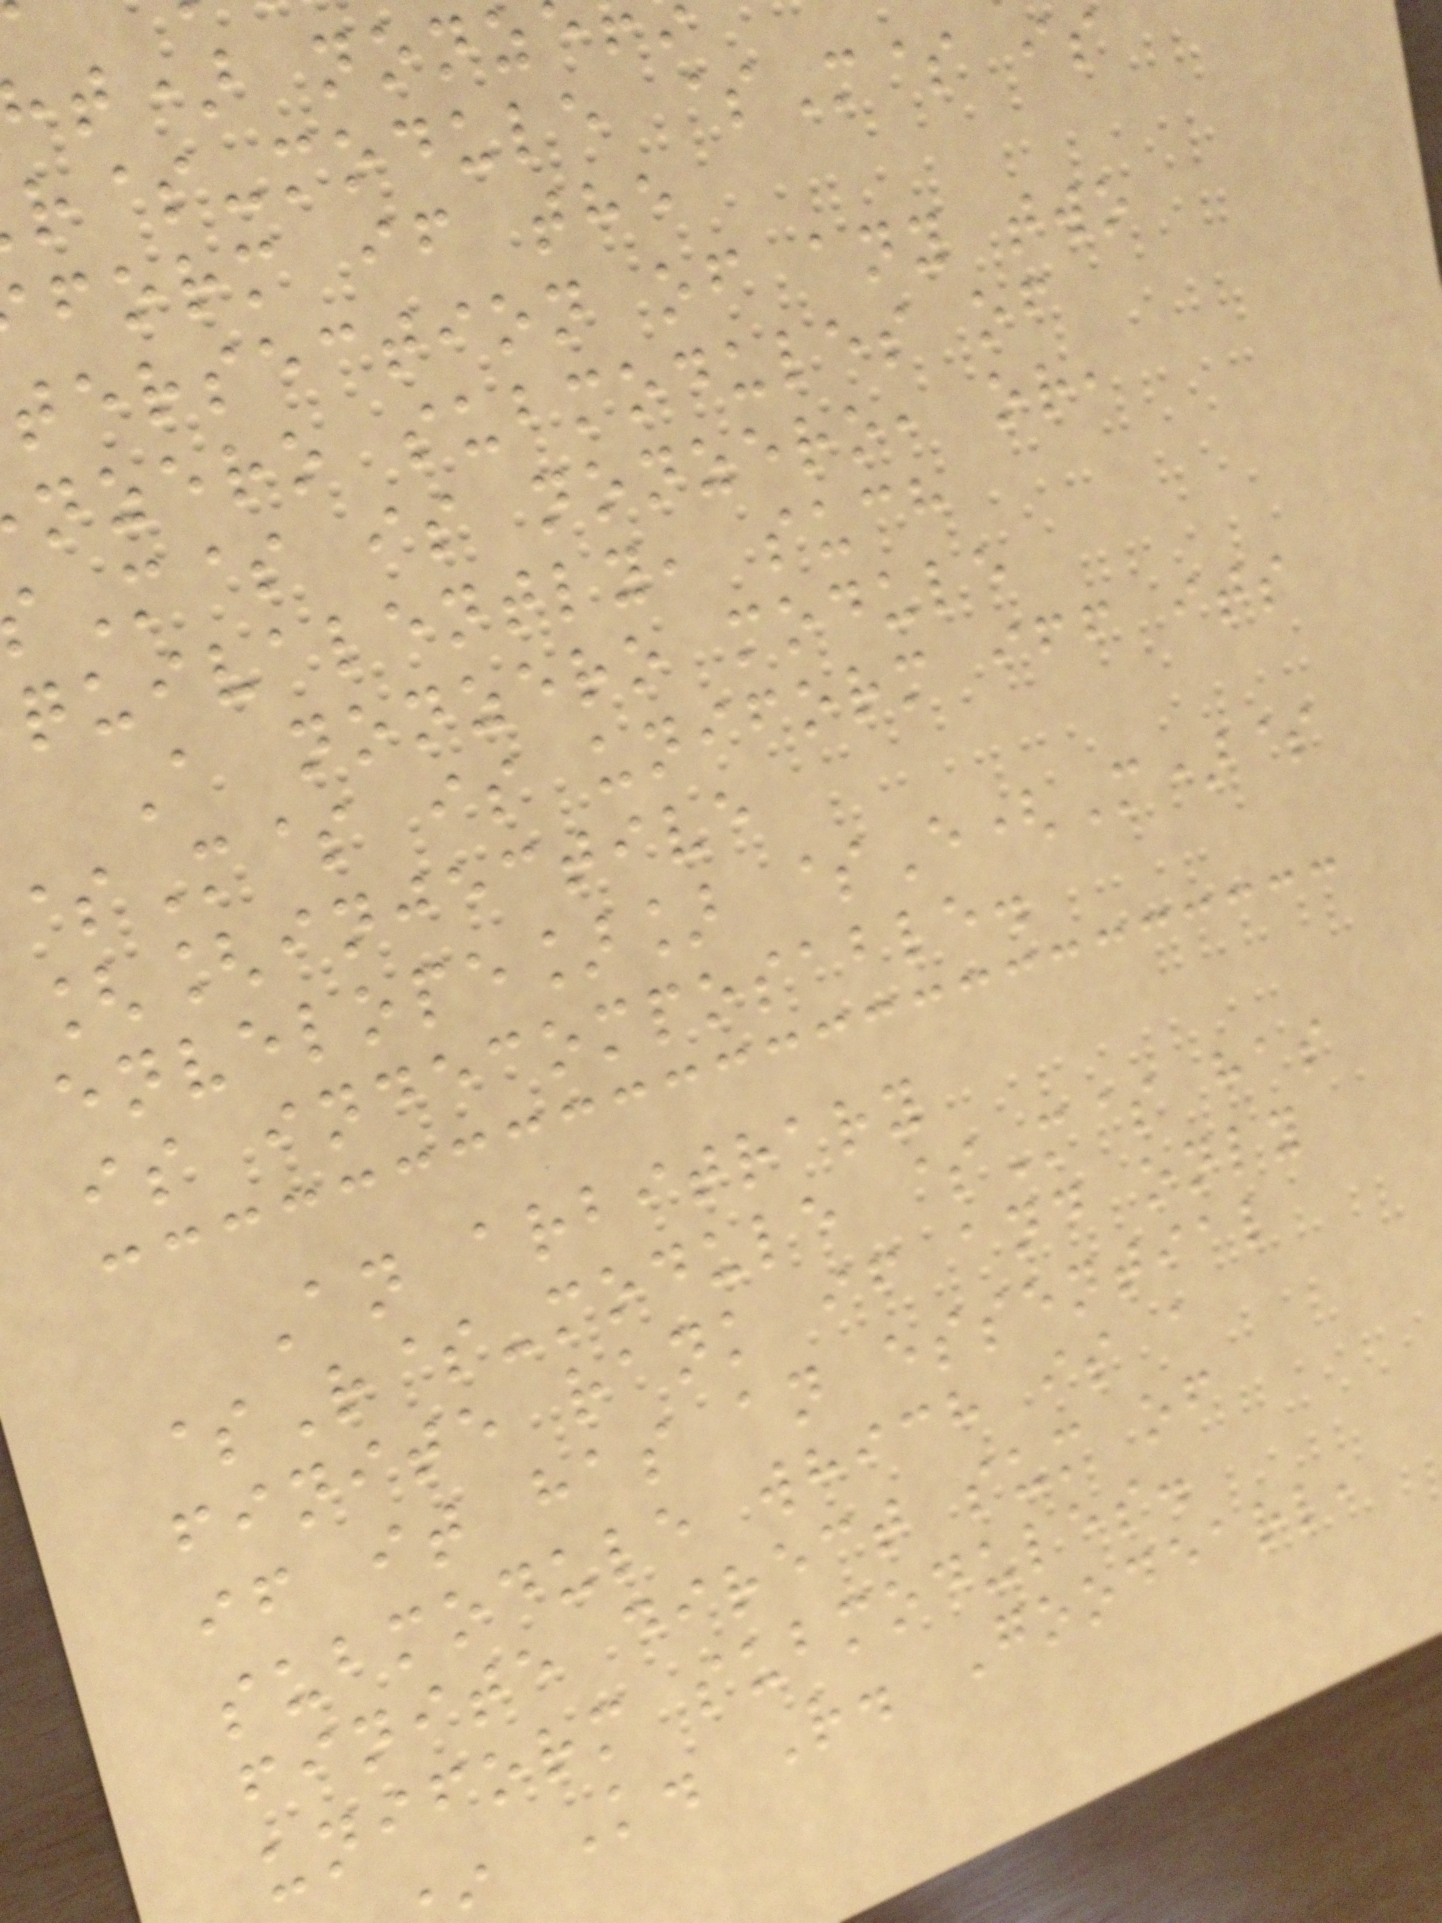t) nonz
r$-module $M$ is
form if the
tersection of any two
nzero submodules of
M$ is nonzero, or,
quivalently, such
A nonzero module
$M$ is uniform iff its
[[injective
envelope]] $E(M)$
is indecomposable.
An arbitrary
$R$-module $M$ has
finite rank if and only
if it has an essential
submodule which is a
finite direct sum of
uniform submodules.
K. R. Goodearl,
